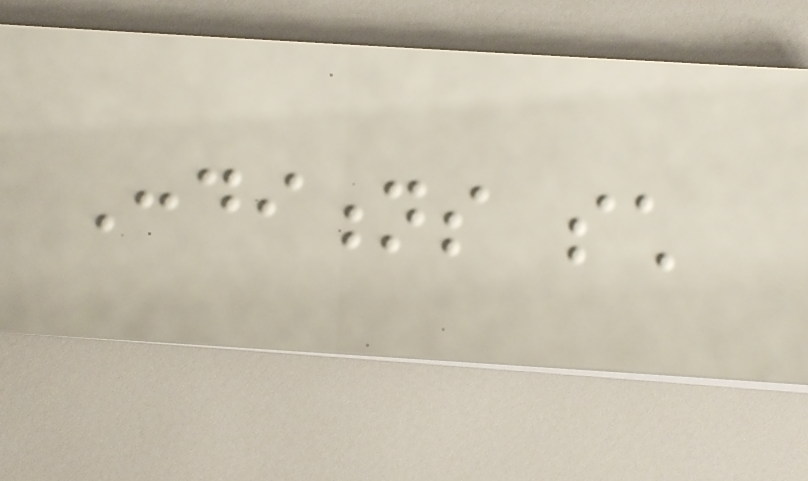Conditions such
